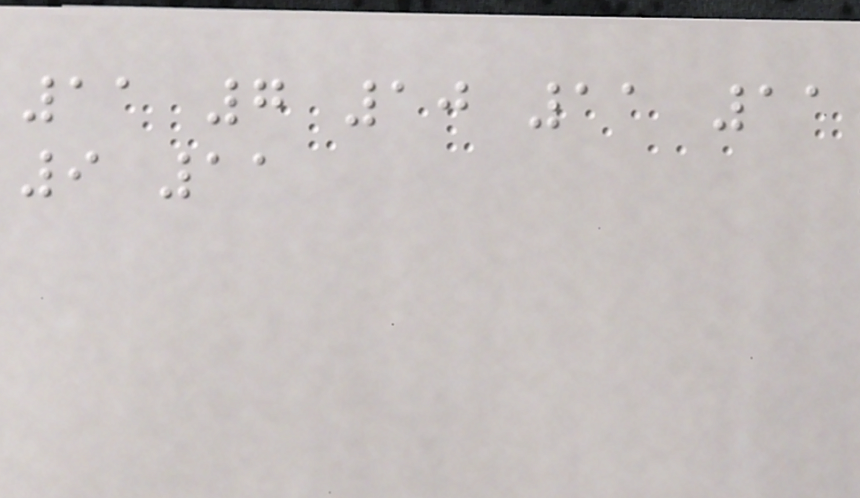11 7 10 11 11
9 11
